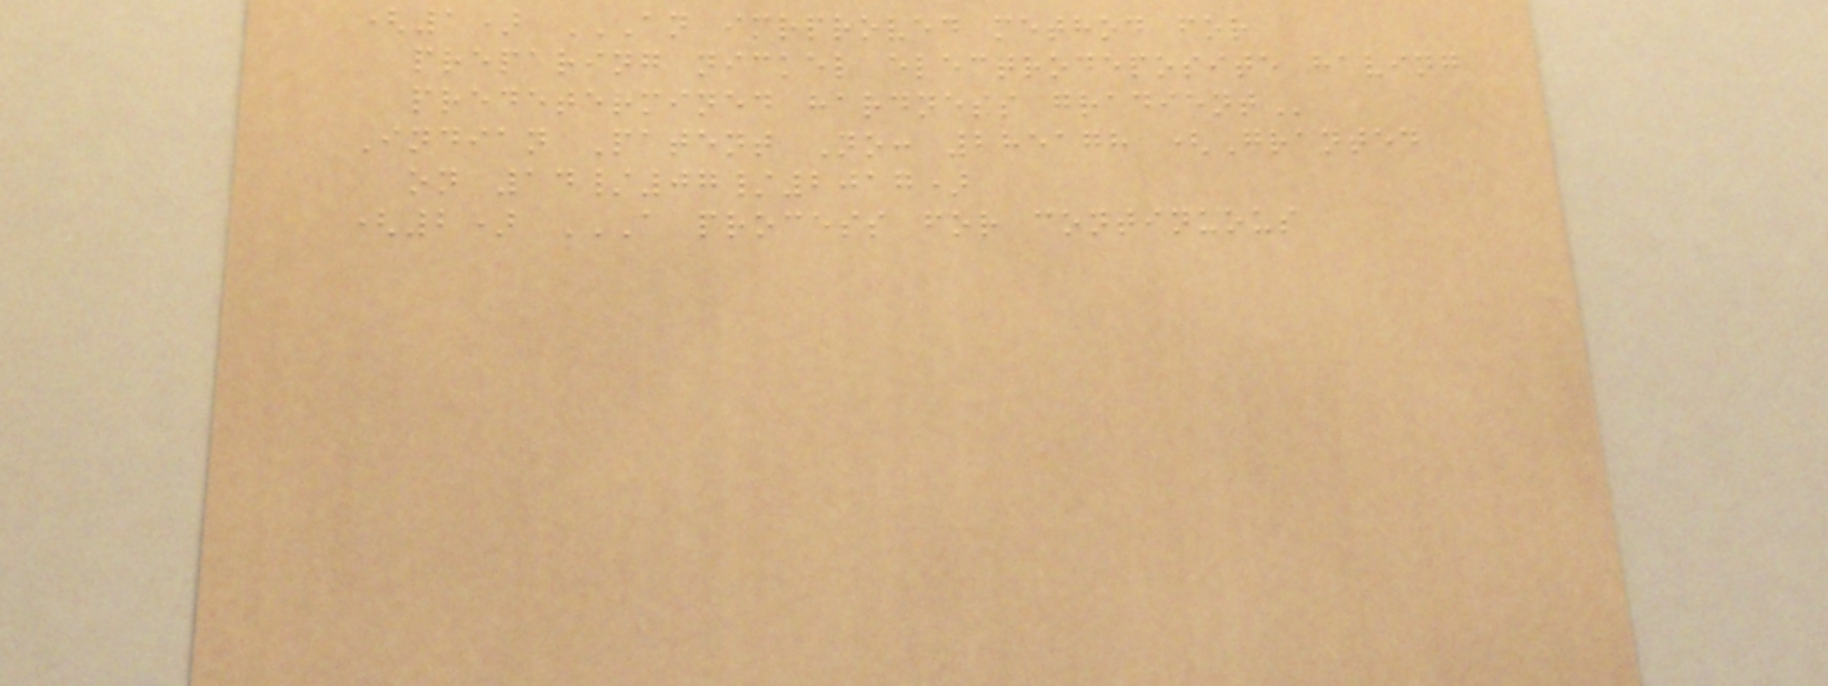(1) AN IMRPROVED METHOD FOR
PREPARING NICKEL ELECTRODEPOSITE HAVING
PREDETERMINED HARDNESS GRADIENT
Indian Patent No: 285178 (Granted
on 14/07/2017)
(2) A PROCESS FOR CONTINUOUS
